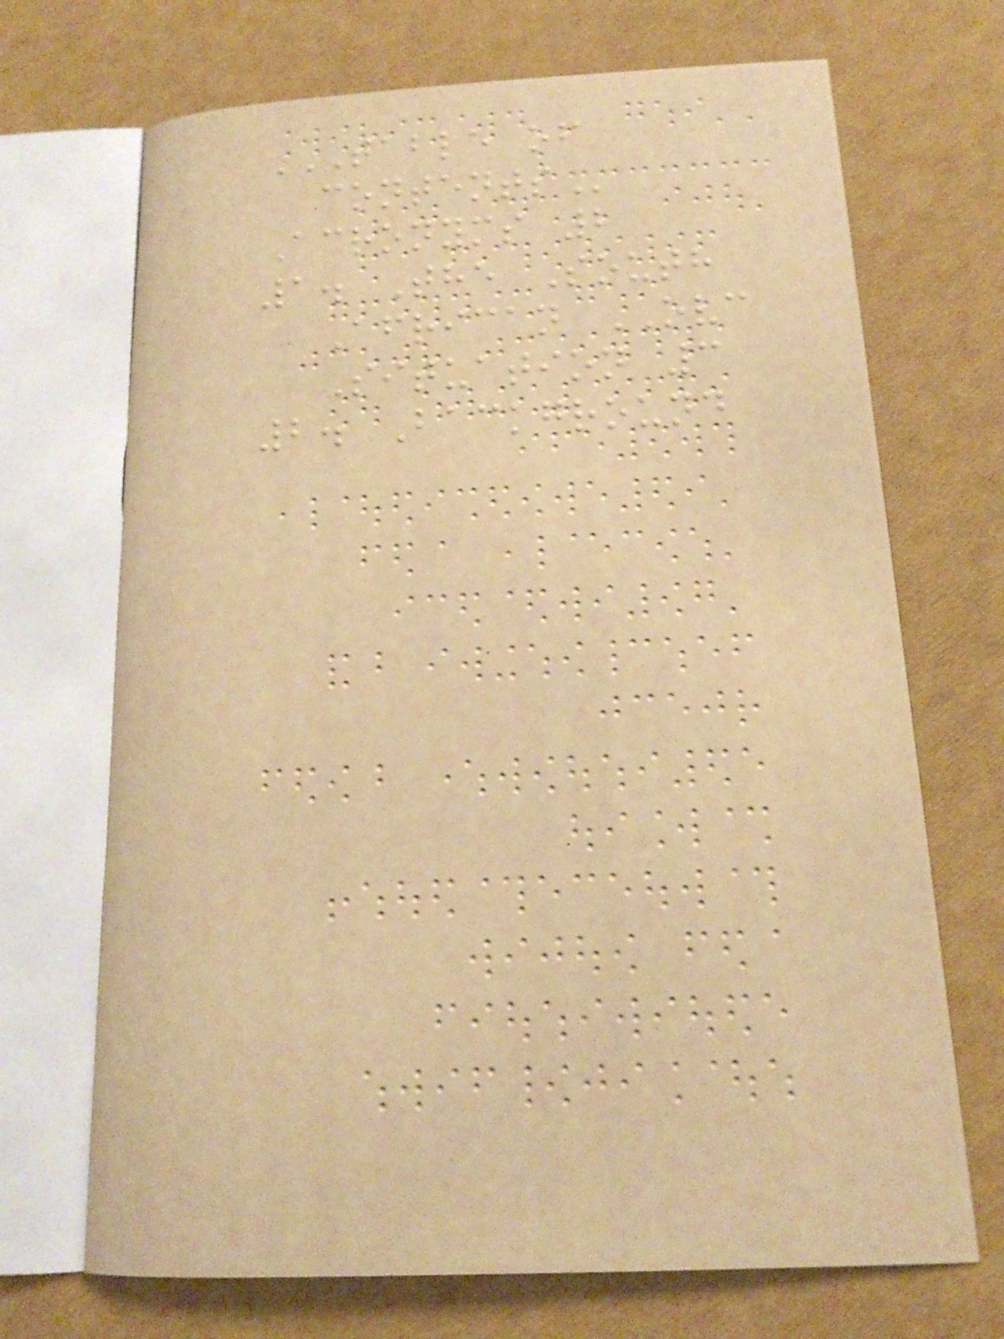TABLE OF
CONTENTS
Acronyms 2
1. The South
African OVC
Situation 3
2. Background
